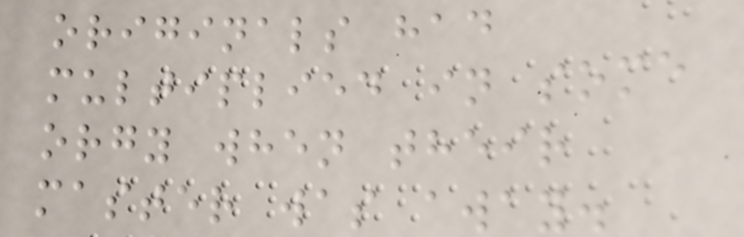originals had
multiplied in some
orgy when their
master was away.
